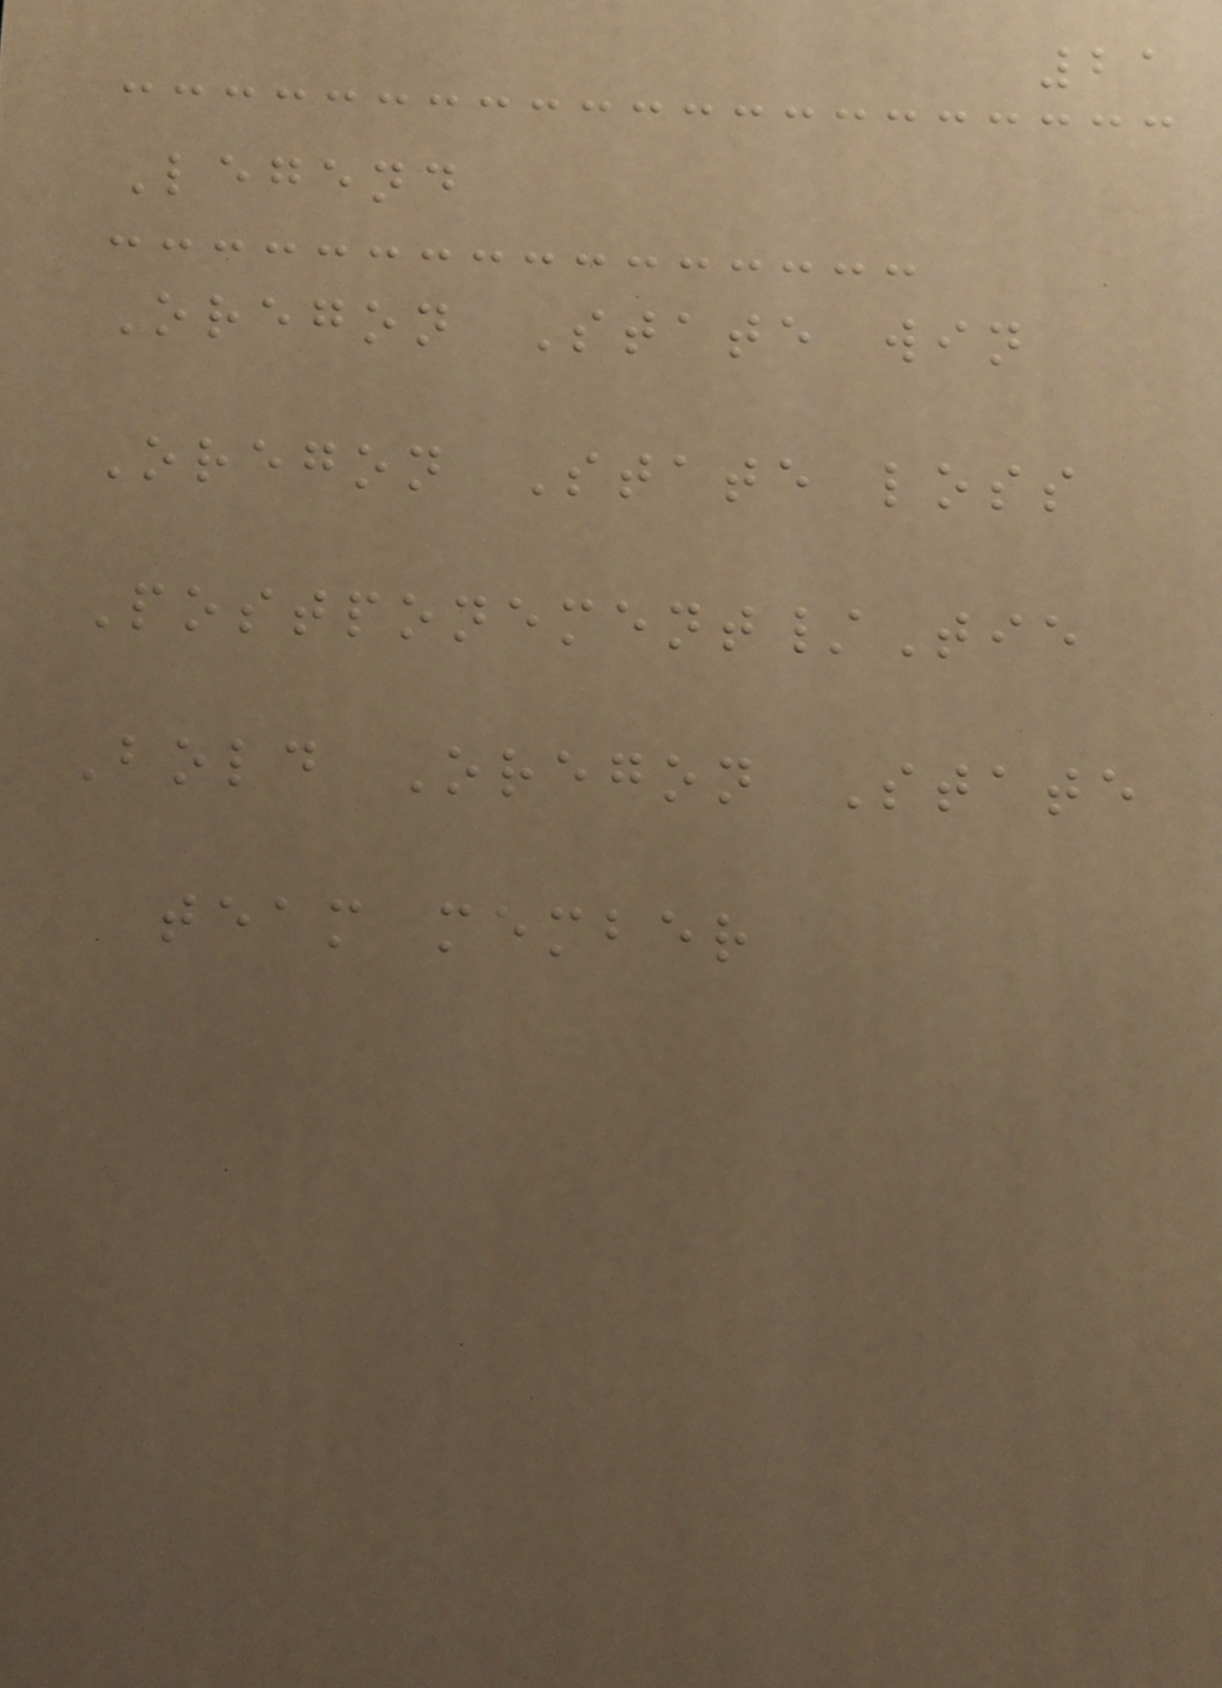21
Legend
Oregon State win
Oregon State loss
Postponement/Tie
Bold Oregon State
team member
